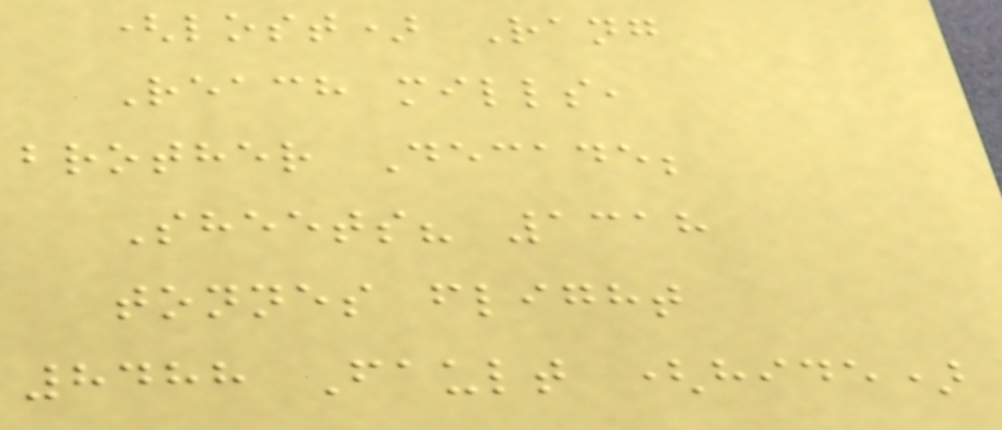(lost) Rang
Reach mills,
brother Decade;
Sheets? 1318
tonnes flight
8488 Fault (hide)
